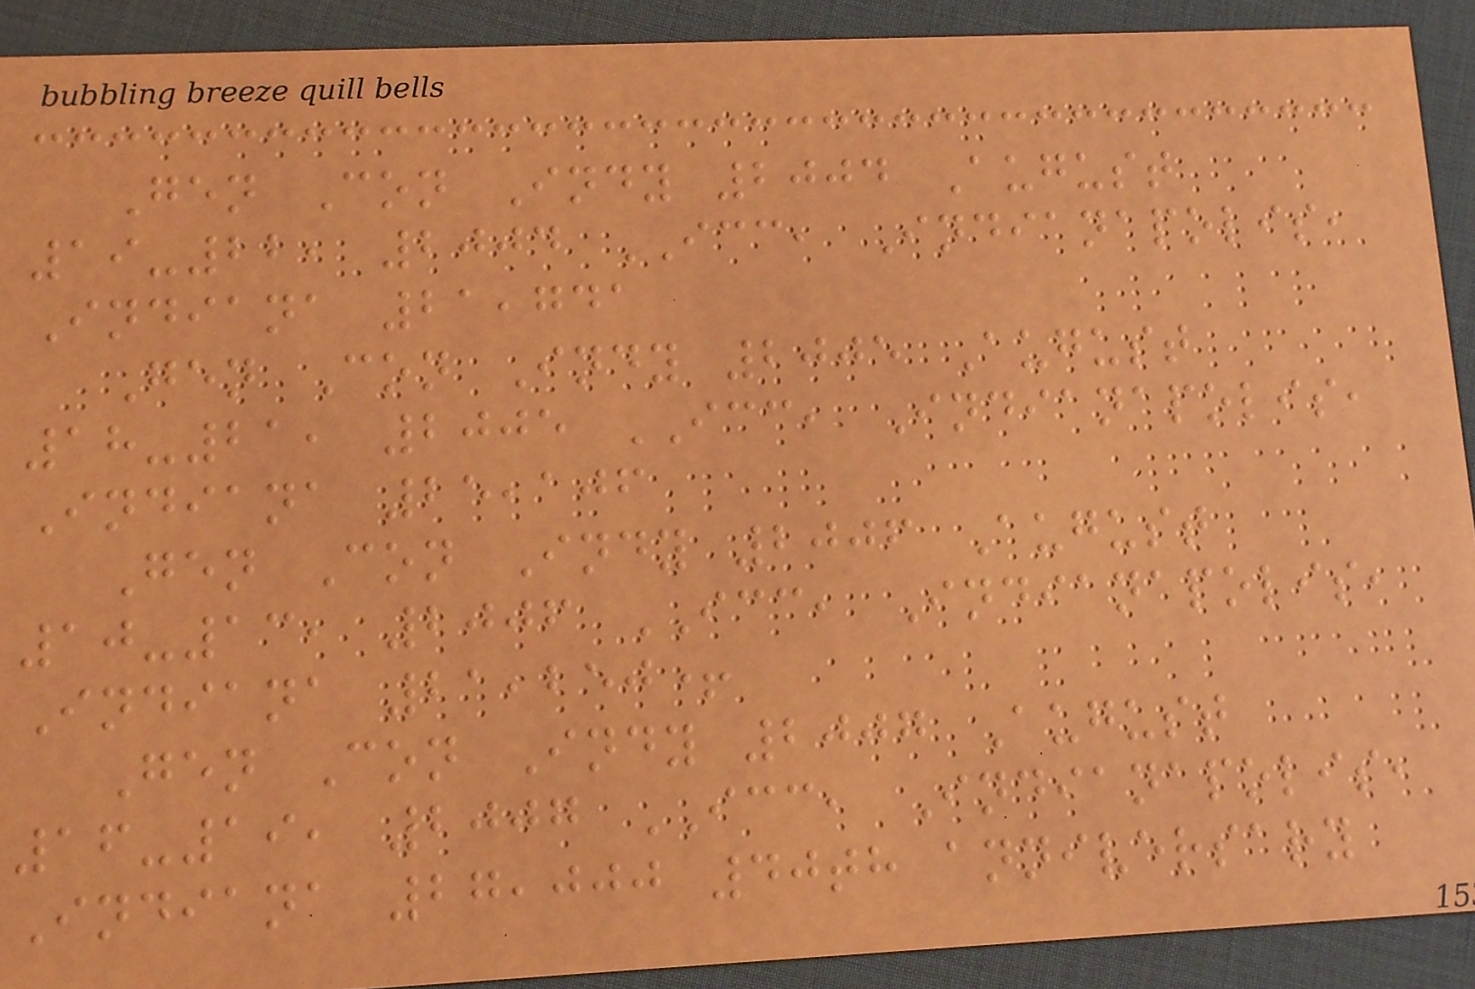Gen Con Indy 2004 August
19-22, 2004 ICC, Indianapolis,
Indiana 21,741
Gen Con Indy 2005 August
18-21, 2005 ICC, Indianapolis,
Indiana 25,106
Gen Con Indy 2006 August
10-13, 2006 ICC, Indianapolis,
Indiana 21,250+
Gen Con Indy 2007 August
16-19, 2007 ICC, Indianapolis,
Indiana 27,000 40th anniversary
